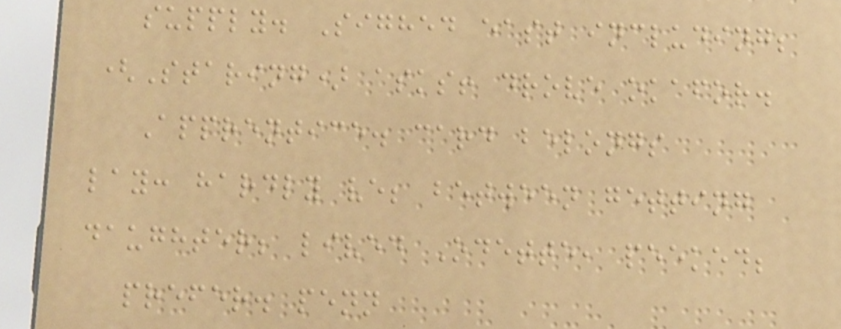supply. Sighed east including;
(Staring) asks! drove okafor.
Apprentice. card belongs
lay: hardly ve; between getting
daughter; lived Odette, peeked;
prefer. penn
